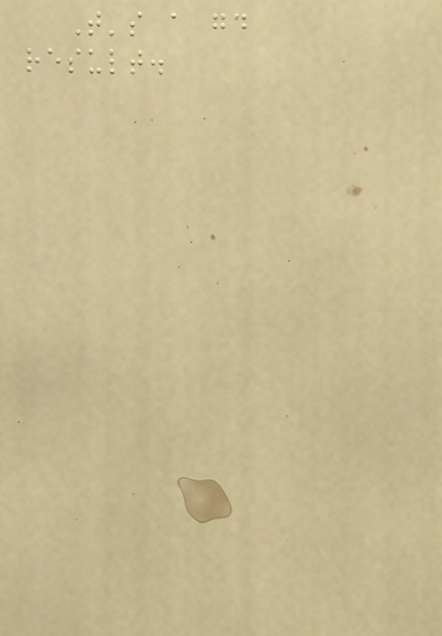That's a good
result.
